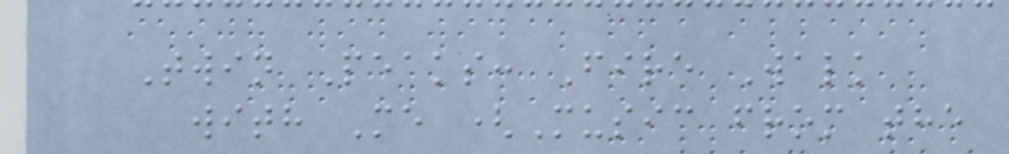Twin Peaks: Fire Walk
with Me (Music from the
